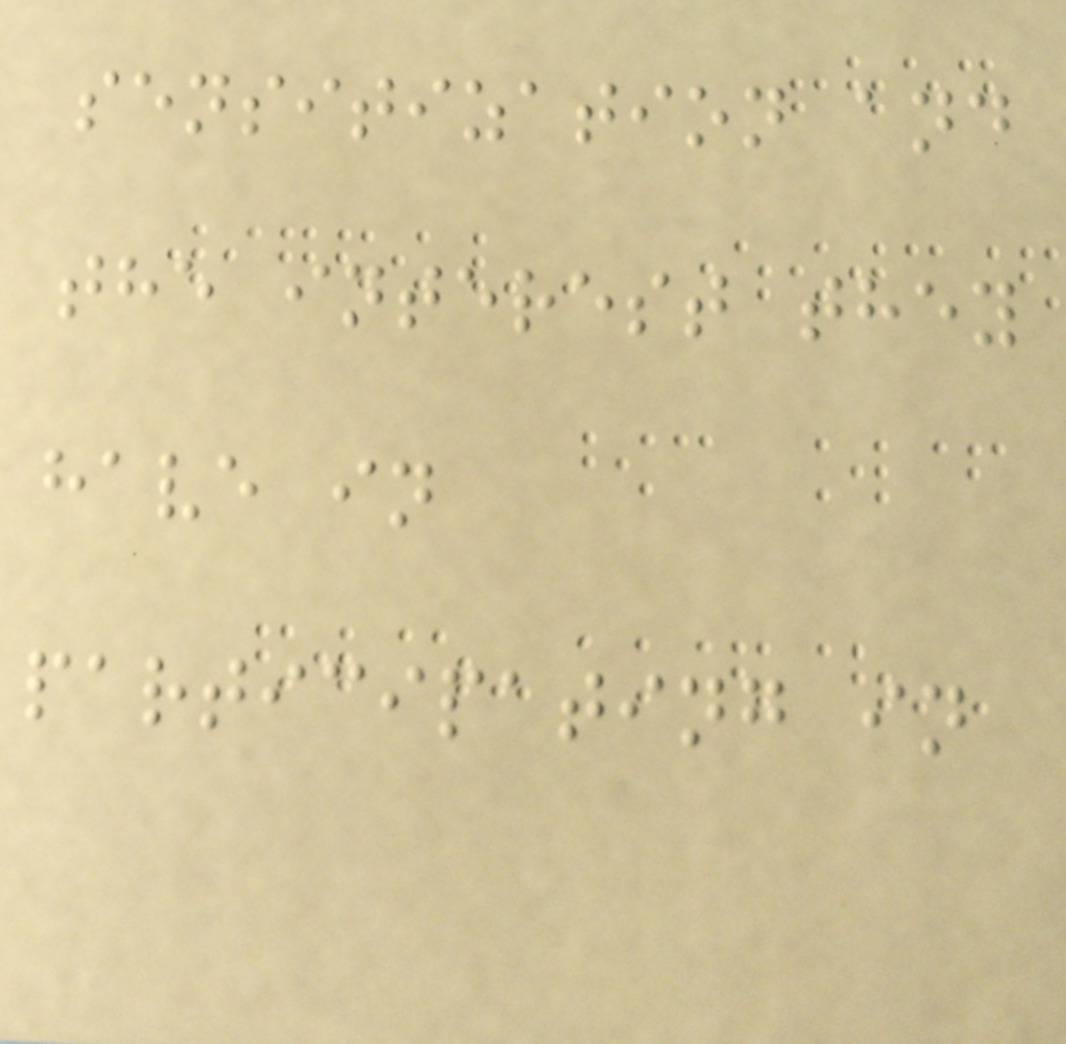sensitization and
the interest they
have in
participating in
